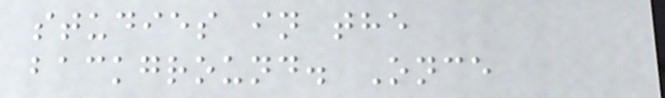studies in the
background. Once
